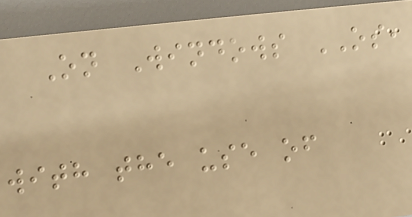On Windows OS,
with the use of
